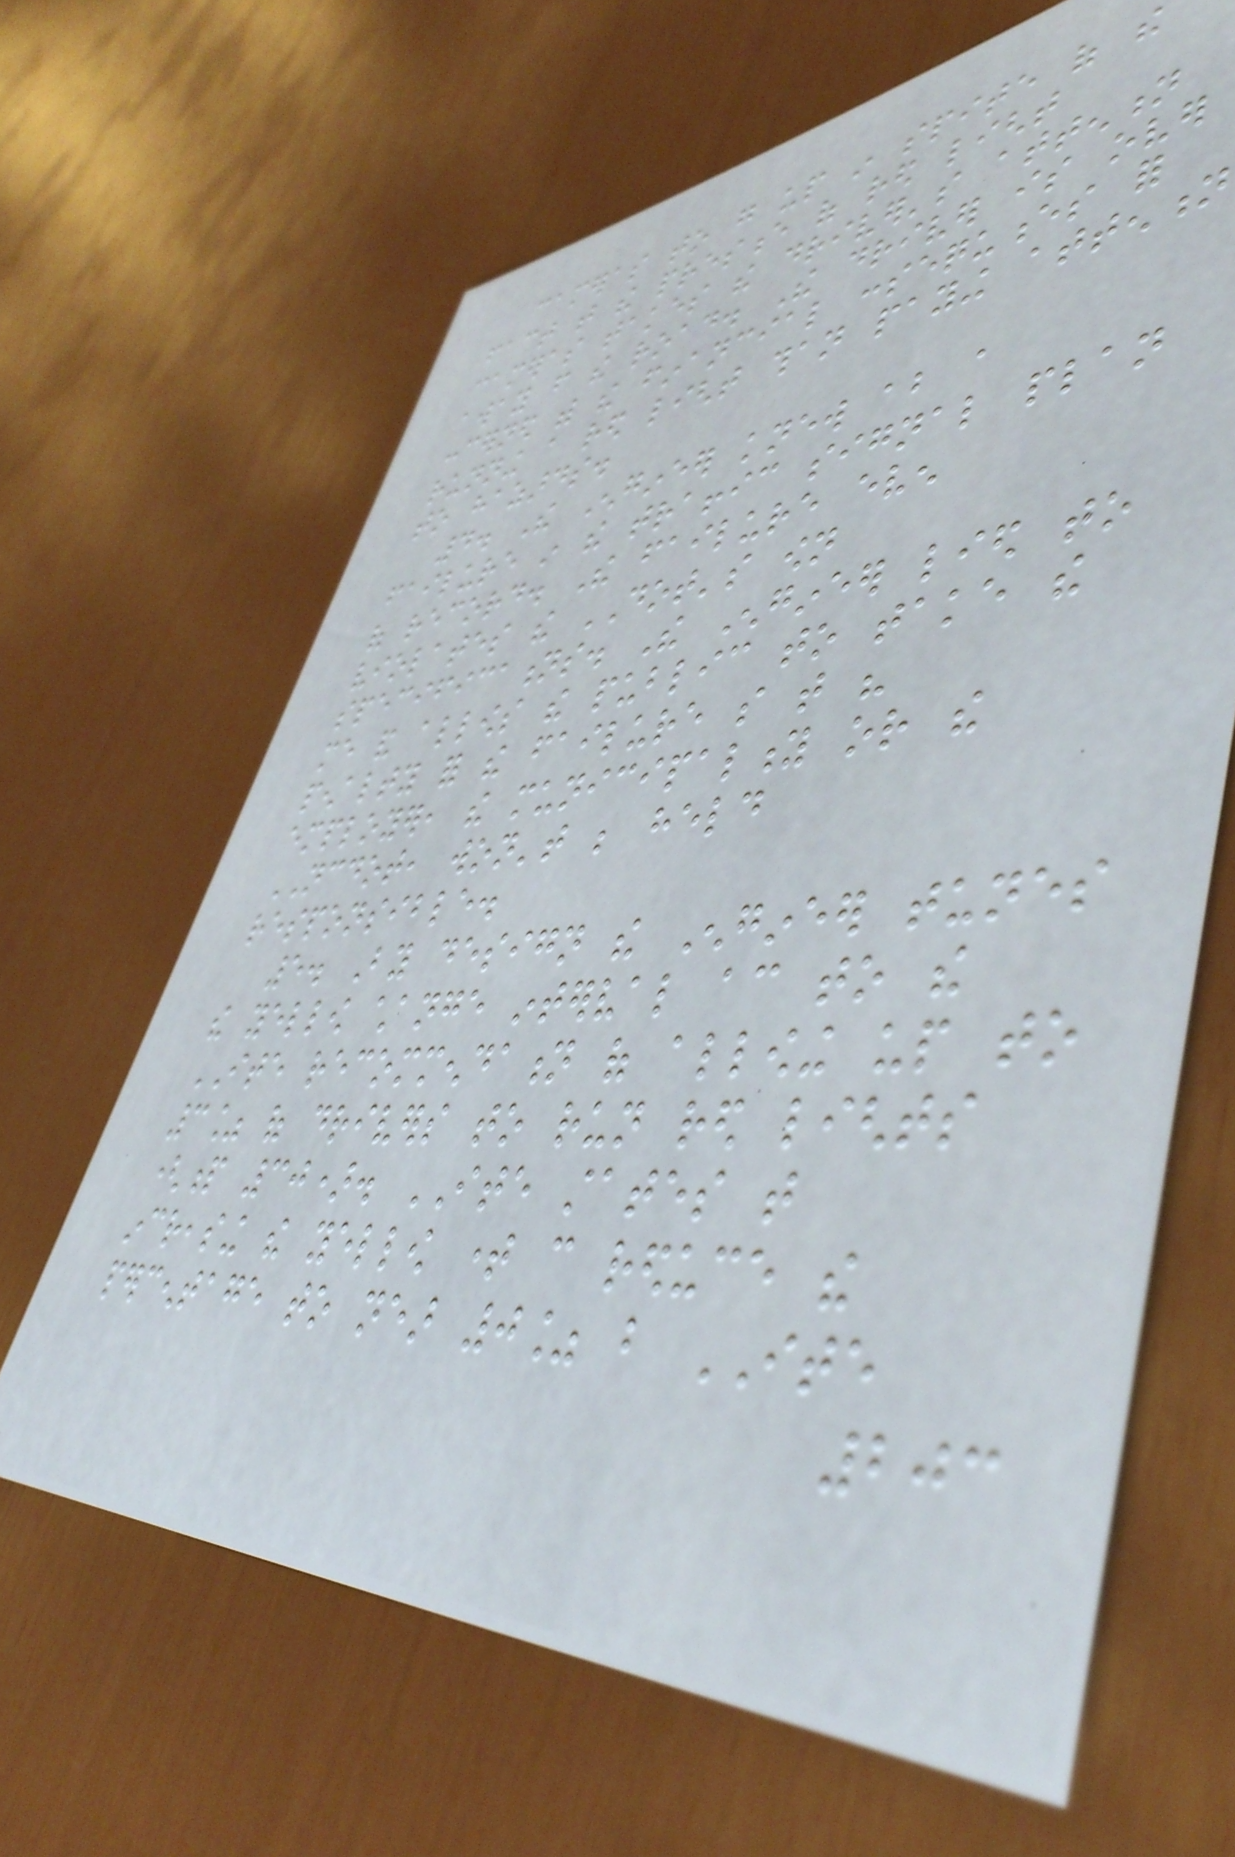cameras to go up in spite of the
fact that the presence of red light
cameras takes the driver's attention
away from the road. The driver is over
concerned with the financial consequences for
running a red light than paying attention
to hazards.
4. The Engineer knew about a
failure in the traffic signal plan
of record. The failure even
violates the DOT's own
specifications. The Engineer lied to
me and allows the public to take the
penalty for the failure so that his
employer, the municipality or the
NCDOT, won't be held
responsible.
5. By design the Engineer tunes
the yellow change interval according to the
ITE recommendation of allowing up to
3% of drivers to run red lights
(p 30). ITE states that
increasing the yellow time can reduce the
percentage to near 0% but ITE
203
